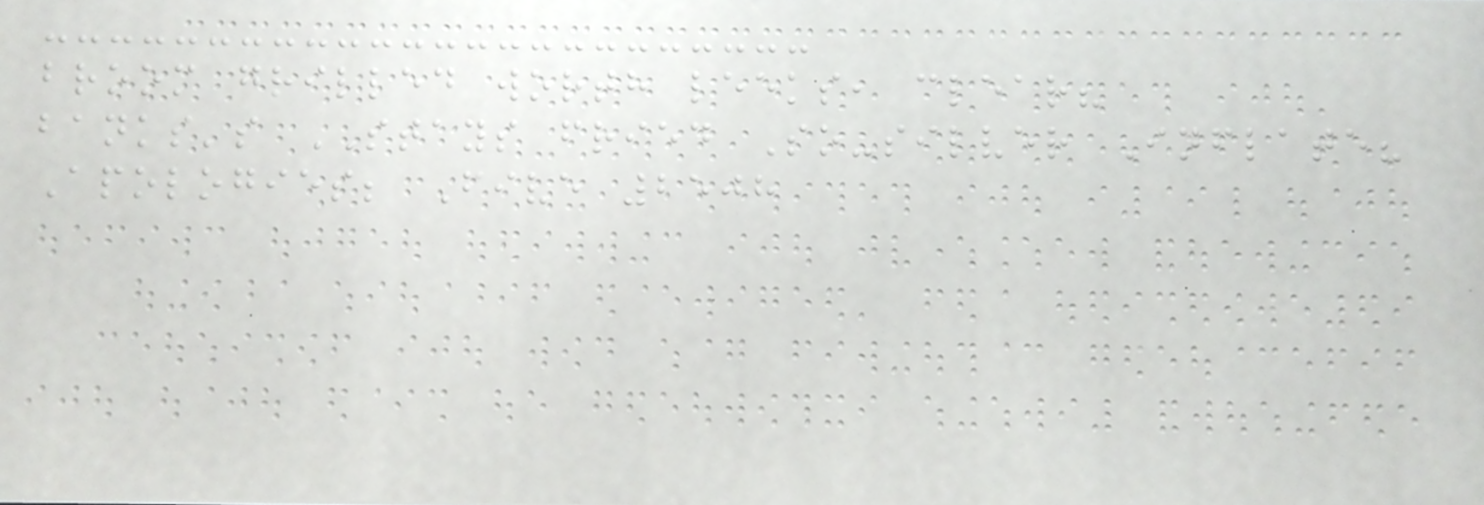broom grilled worth leeks, clear?
banks's STAYS fried So-silver Inflate?
Apologies; Five 2508
